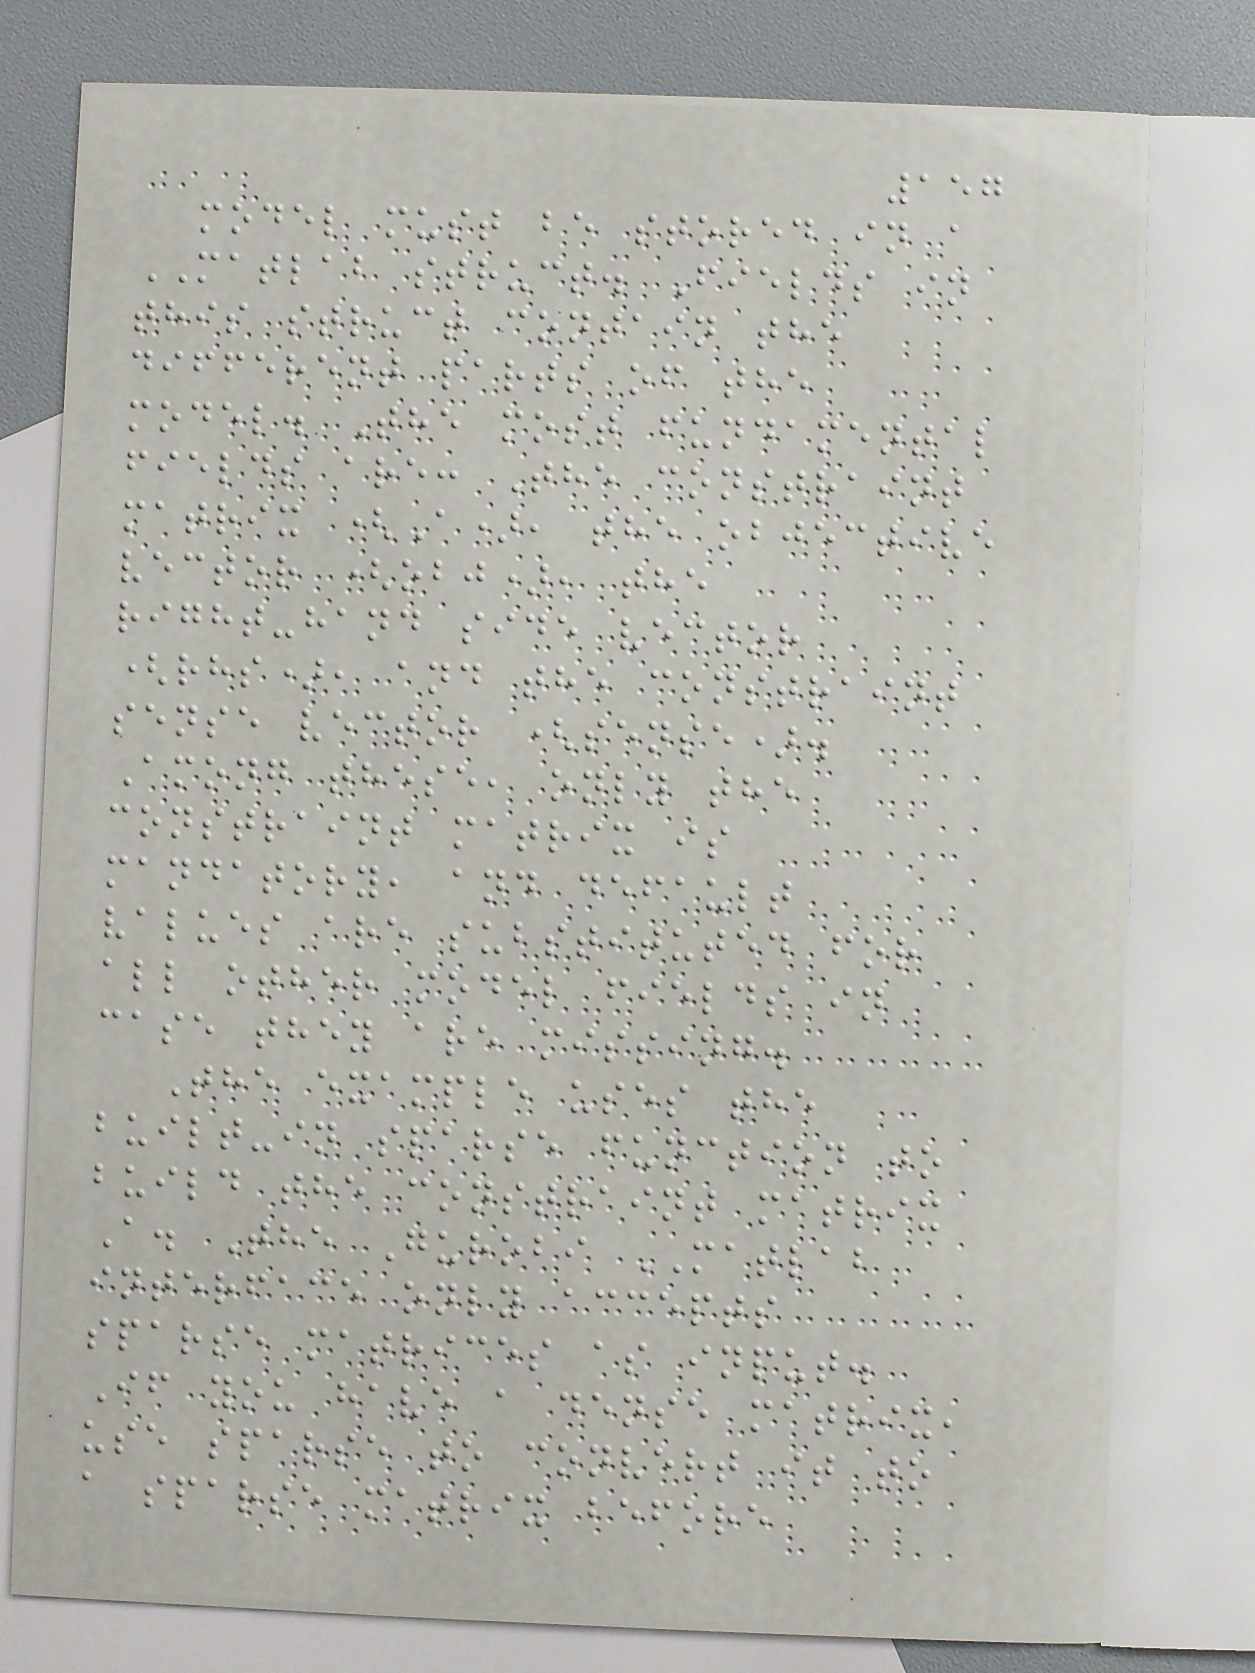157
model must be stored in a
MATLAB struct. Fields in
this struct contain the
different parts of the
model. The most fundamental
fields are: The constraint
matrix (A), the objective
vector (obj), the
right-hand side vector
(rhs), and the constraint
sense vector (sense).
Among these, only the
constraint matrix is
mandatory, and default
values are substituted for
all other model fields in
case they are missing.
The example uses the
built-in sparse function to
build the constraint matrix
A. The Gurobi MATLAB
interface only accepts
sparse matrices as input.
If you have a dense matrix,
use sparse to convert it to
a sparse matrix before
